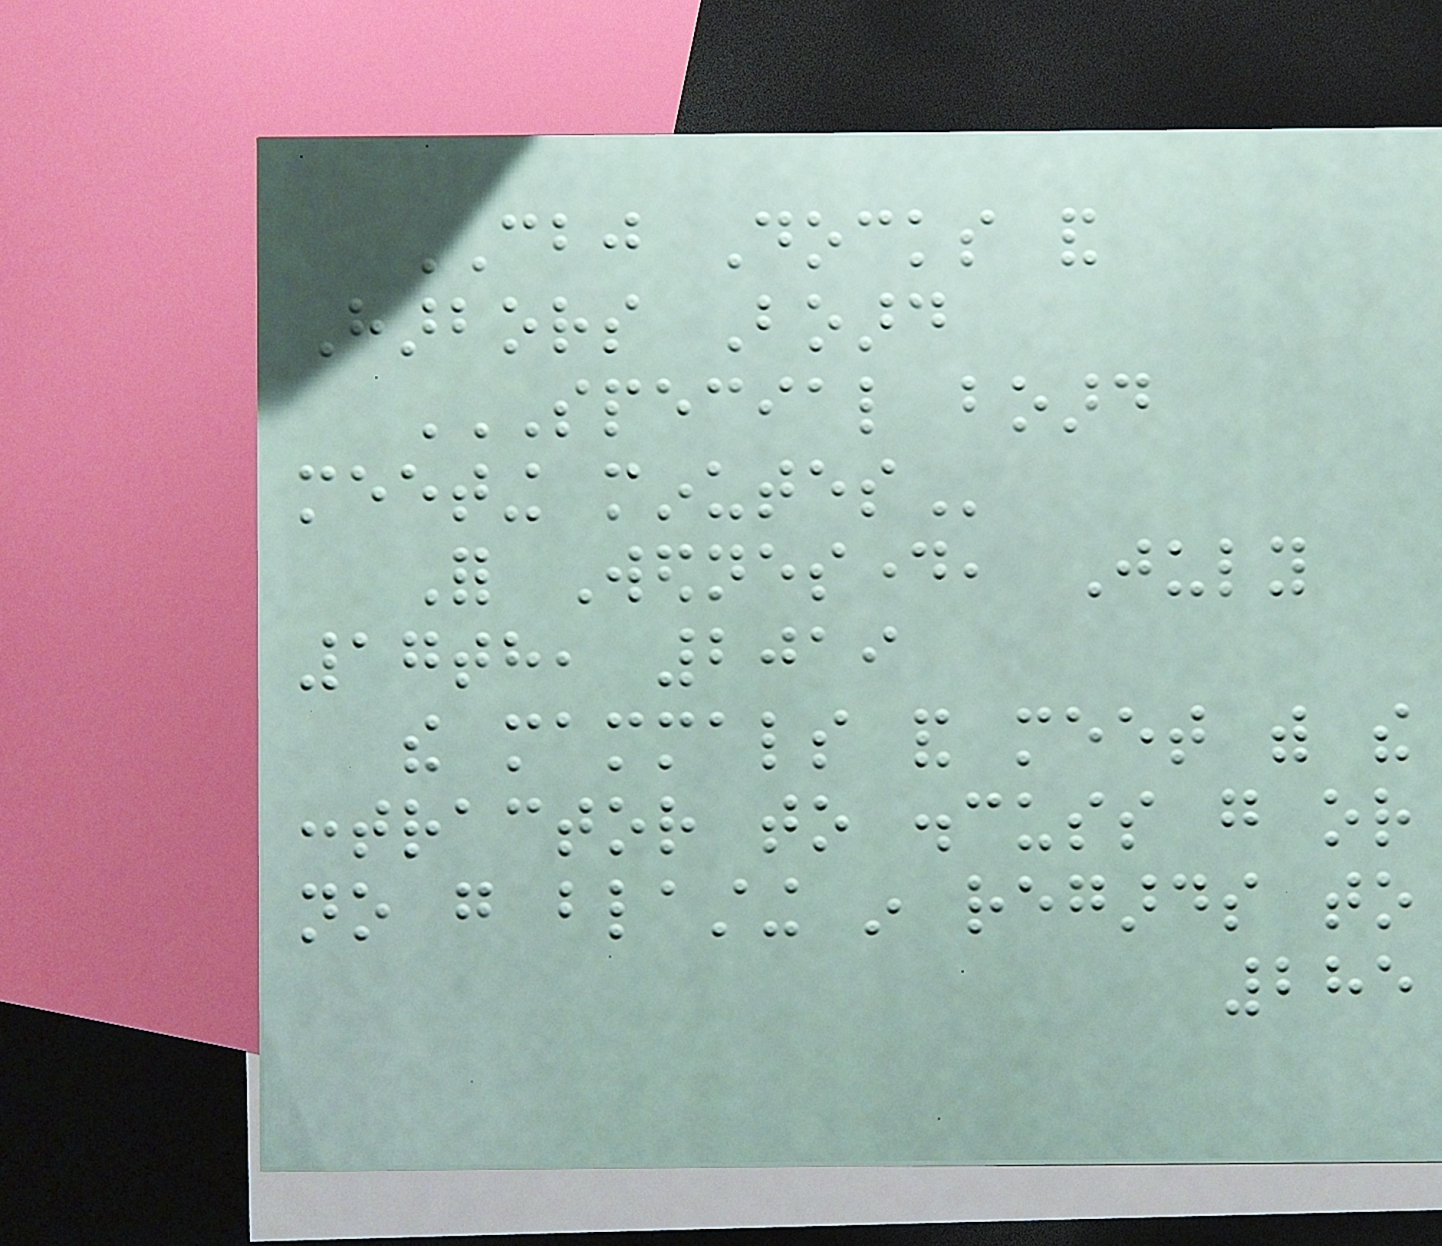CBJ Docks and
Harbors Board
SPECIAL BOARD
MEETING MINUTES
For Wednesday, July
17th, 2019
the mammals and meet with the
contractor to discuss go or
no go blasting in regards to
285
